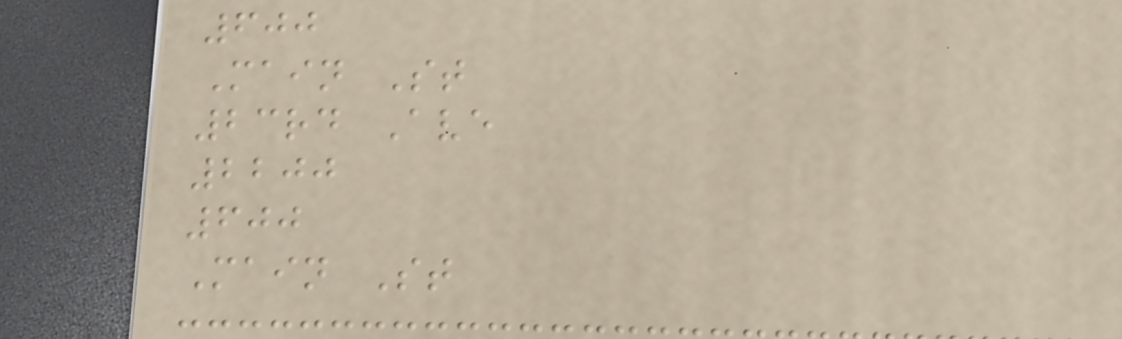600
Main St
23rd Ave
2200
600
Main St
